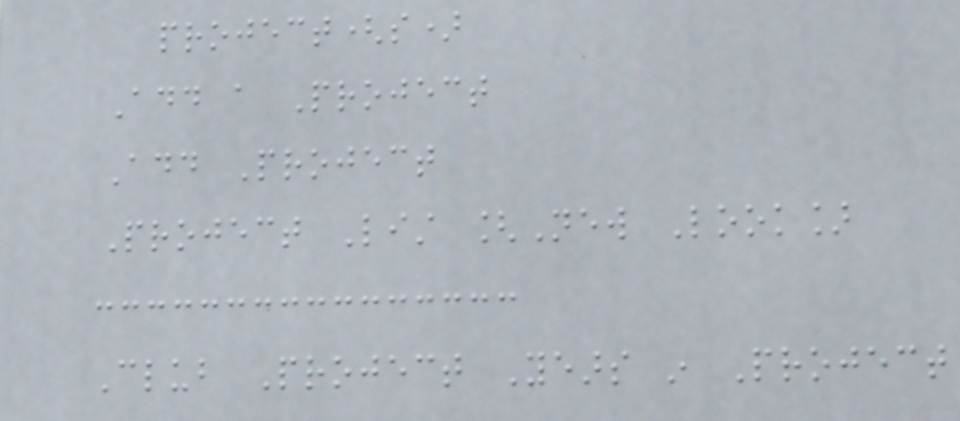project(s)
Add a Project
Add Project
Project List [New Look]
Club Project Years in Project
